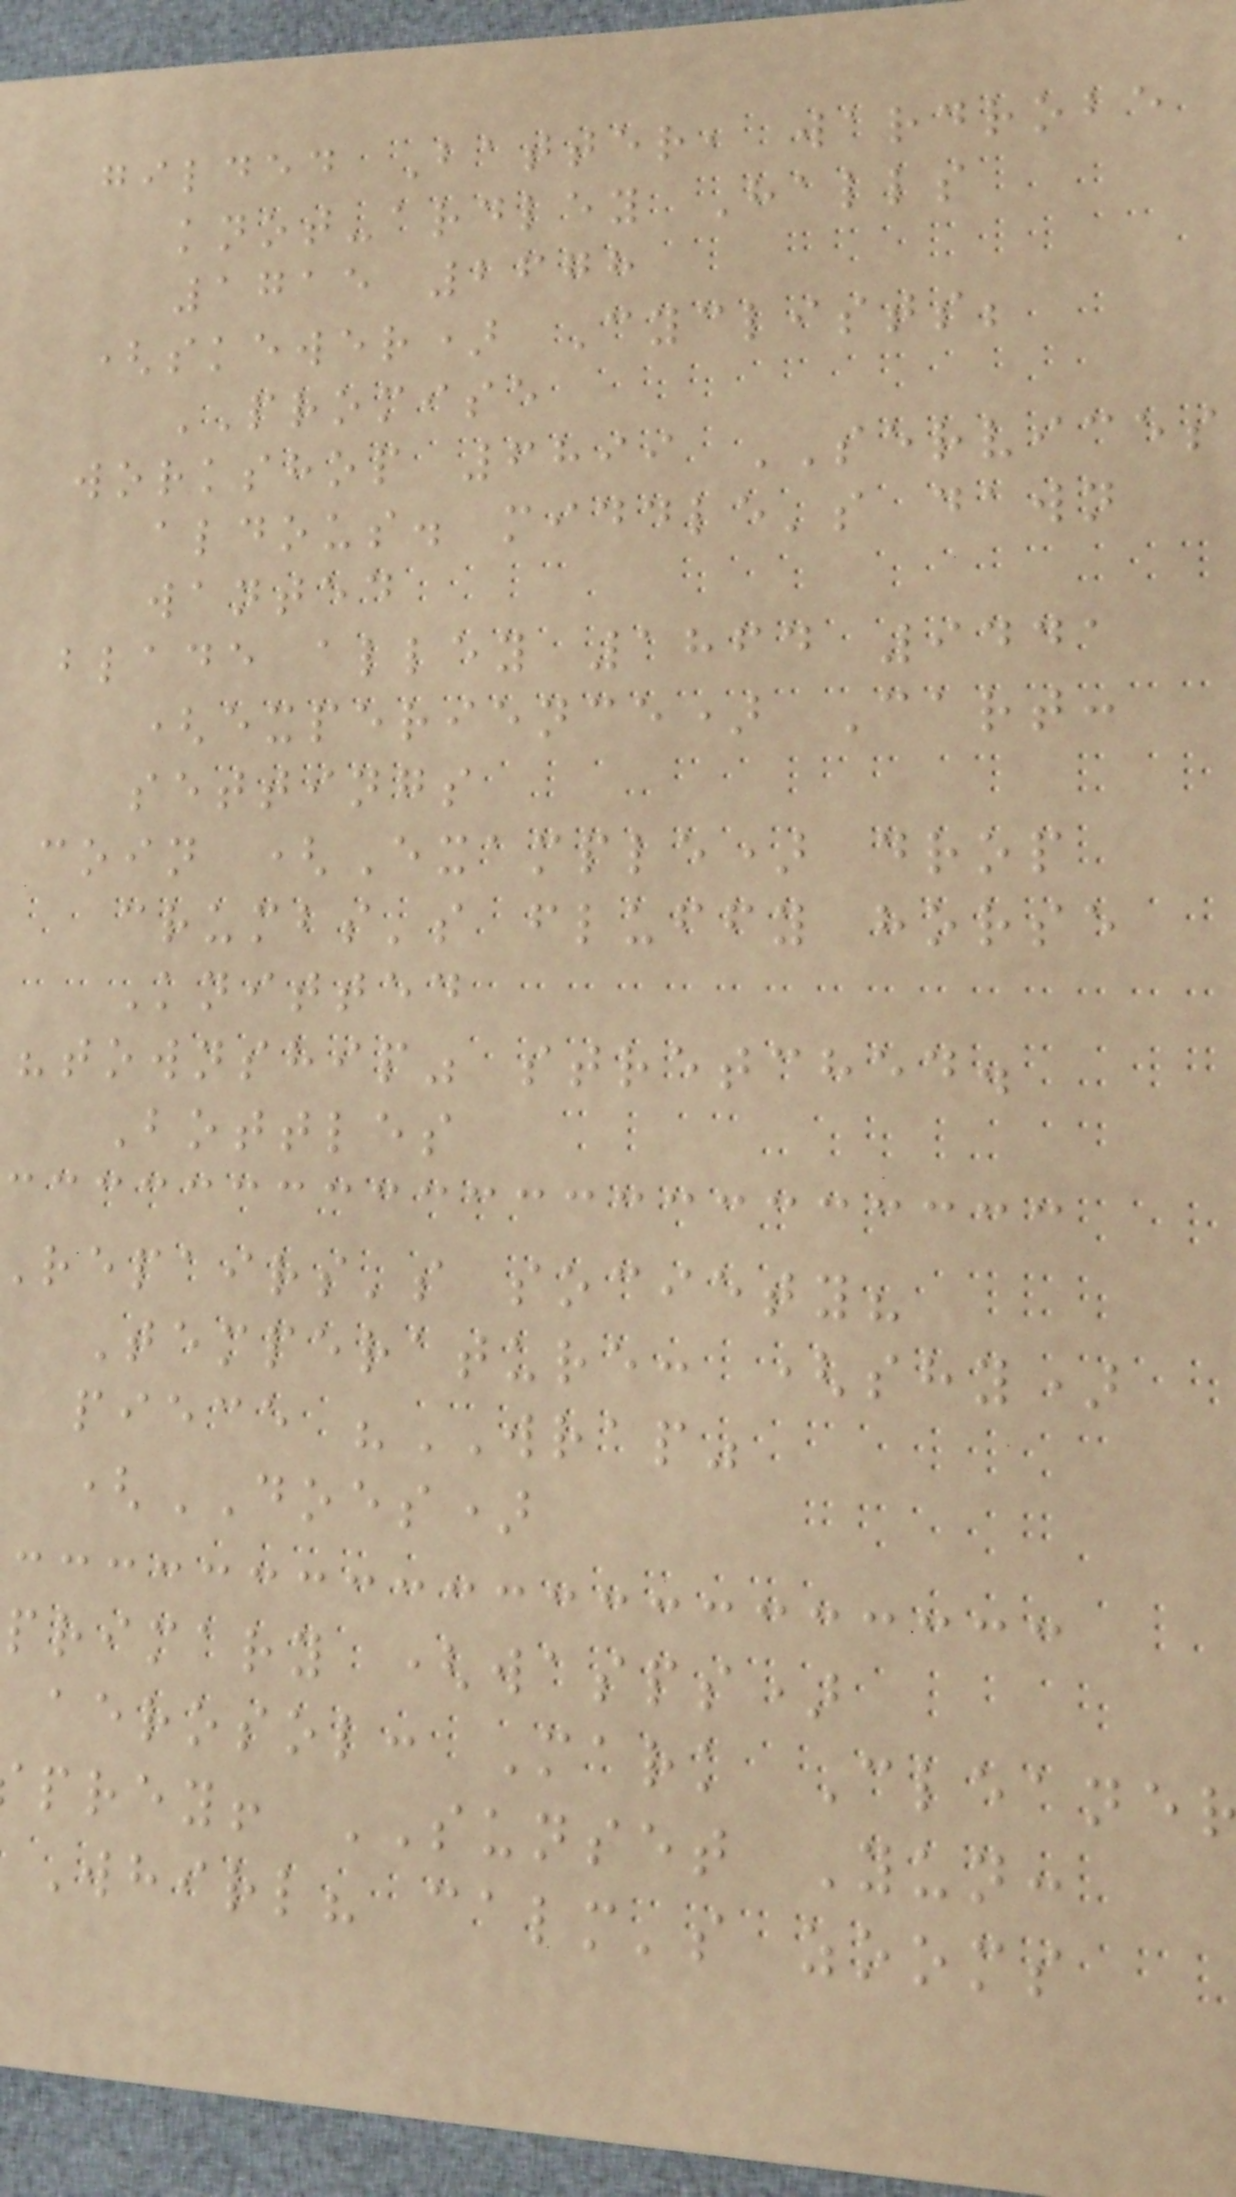gilded Batter, wardrobe
knot-ardley Halls
1715 2678
(skewer) Cyclists;
PROMISE
workshop 6899 SERVICES
aldous. middle's dawn
wanted
blade alley 1864 9441
(experience) Cart:
settings
coin (Example) drop
crumbs's fluffy horse
Knitted
"township" stretched.
Bottles
repairs's society?
Temperature: (shy)
piece "WRAP"
(DOES)
primary (wasps)
aerosol: Mark Cleane
prey! SUNSET Yun:
Whirl? calm's zooms
